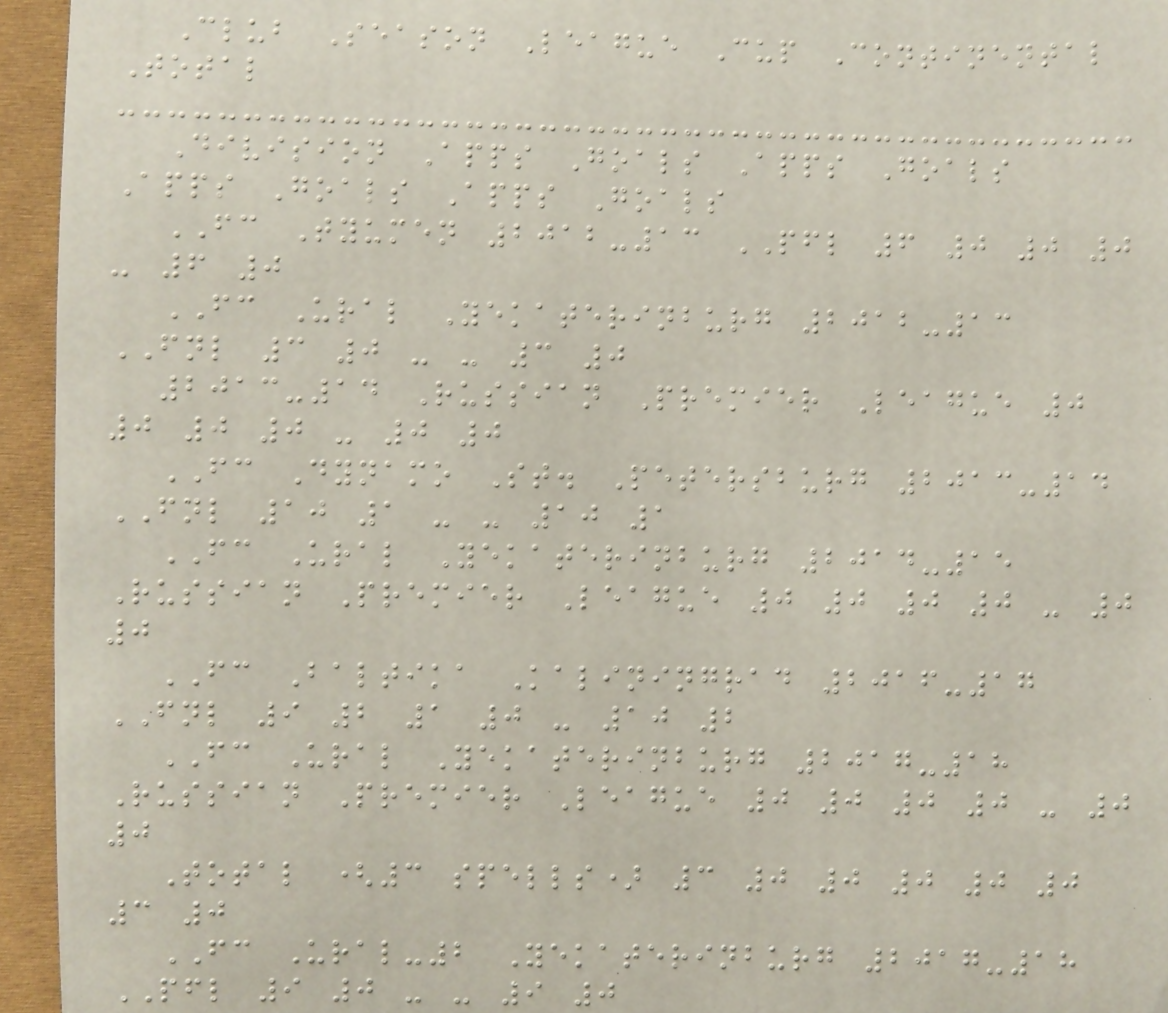Club Season League Cup Continental
Total
Division Apps Goals Apps Goals
Apps Goals Apps Goals
FC Tyumen 2012-13 PFL 6 0 0 0
- 6 0
FC Ural Yekaterinburg 2012-13
FNL 3 0 - - 3 0
2013-14 Russian Premier League 0
0 0 0 - 0 0
FC Dynamo St. Petersburg 2013-14
FNL 10 1 - - 10 1
FC Ural Yekaterinburg 2014-15
Russian Premier League 0 0 0 0 - 0
0
FC Baltika Kaliningrad 2016-17
FNL 9 2 1 0 - 10 2
FC Ural Yekaterinburg 2017-18
Russian Premier League 0 0 0 0 - 0
0
Total (3 spells) 3 0 0 0 0 0
3 0
FC Ural-2 Yekaterinburg 2017-18
PFL 9 0 - - 9 0
